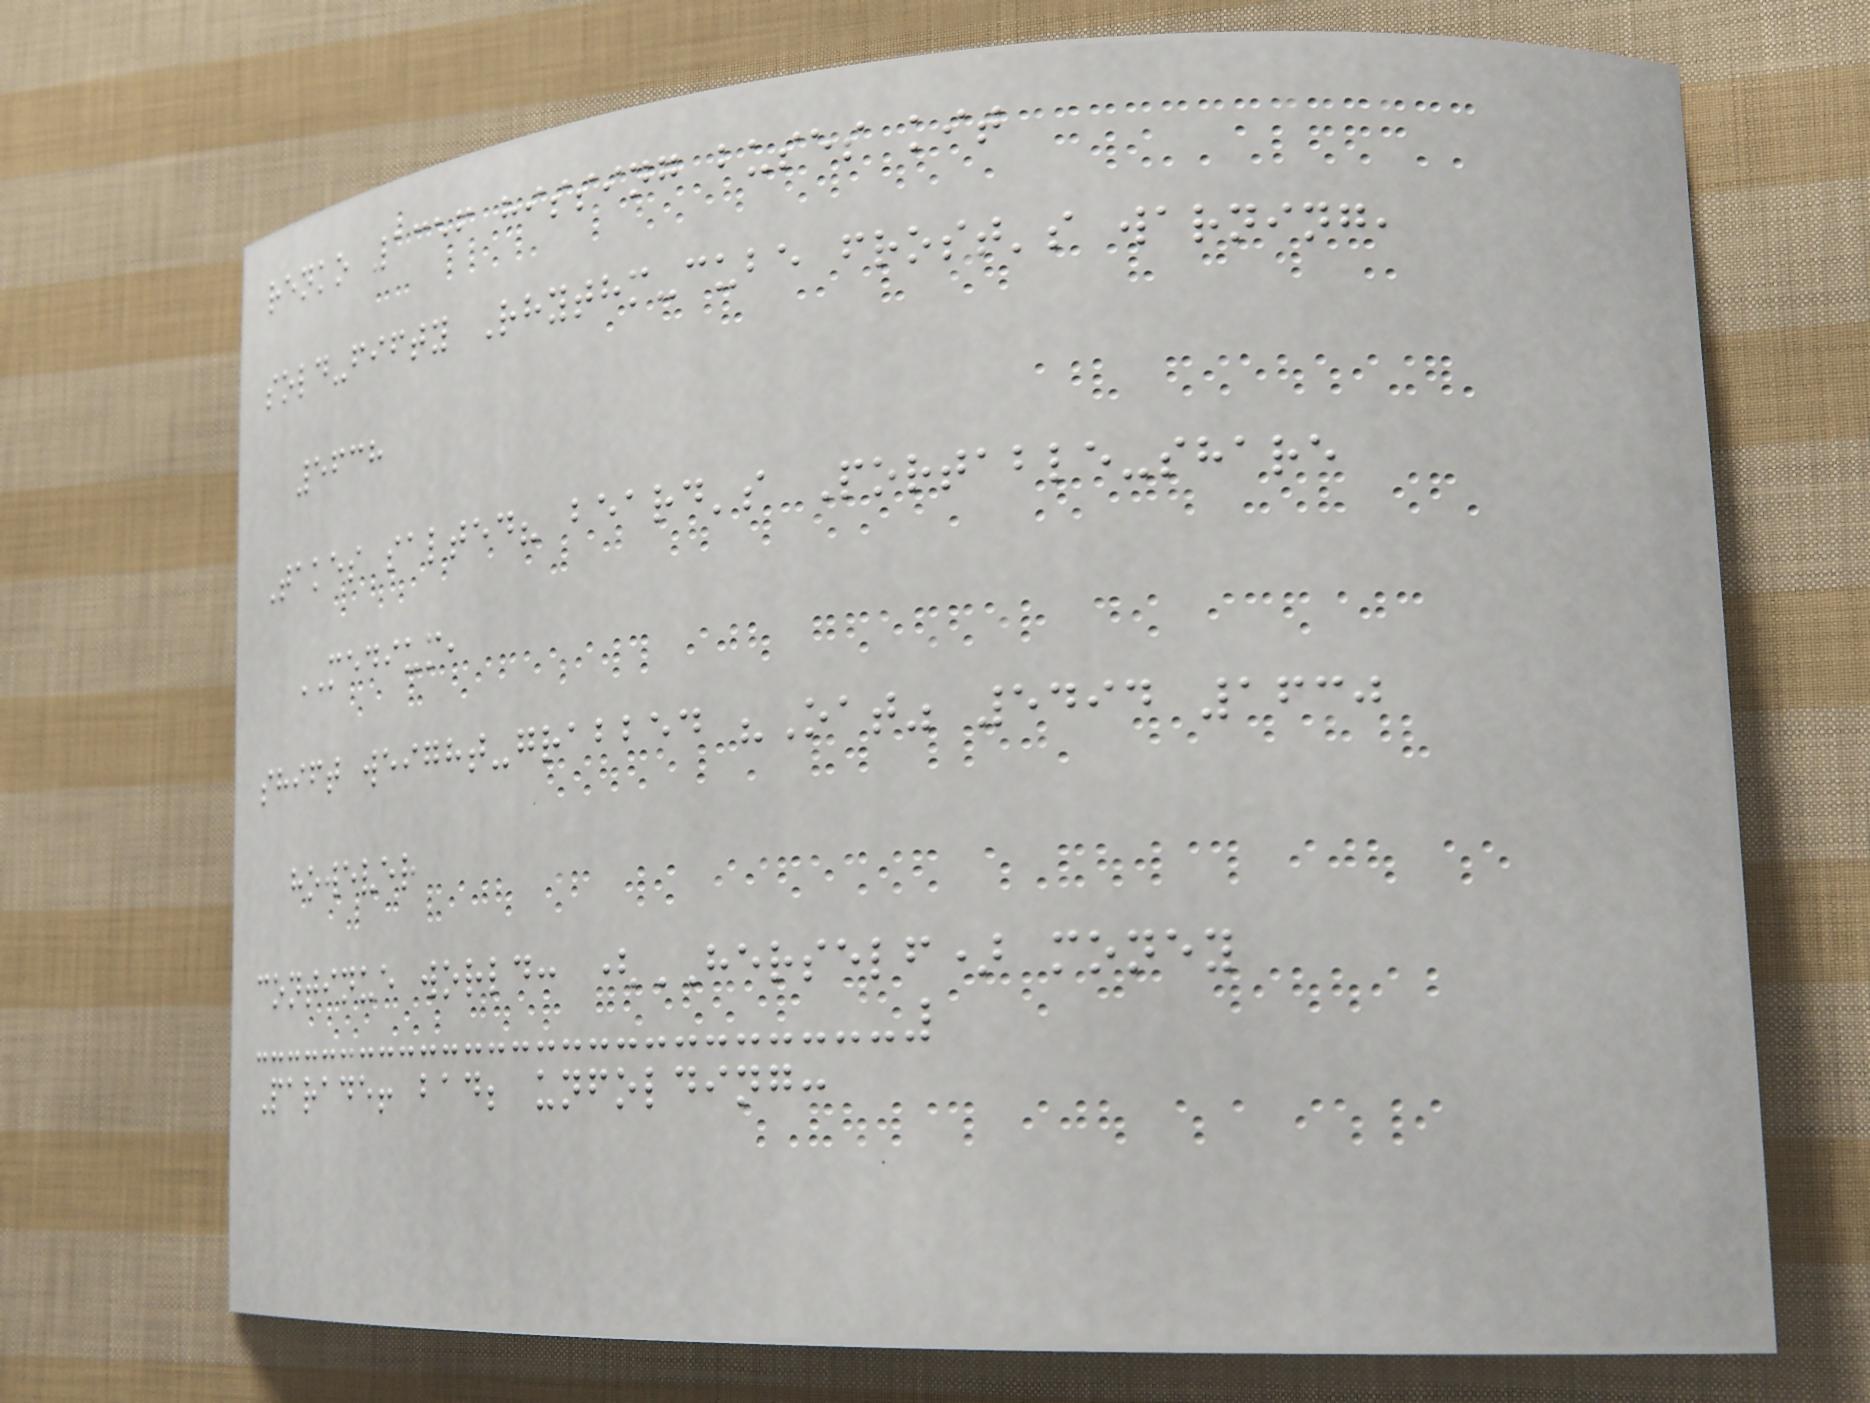renko 1356 hissing buses kit
sold-fifty Rhythm-cube frost's warning,
5638
Takes salted? beard's Portable-share
MEDIUM,
shift weight-grabbed "Oat" 5494 1630
however
continue world: (HERSELF) money
Parade! bad; unfolding:
